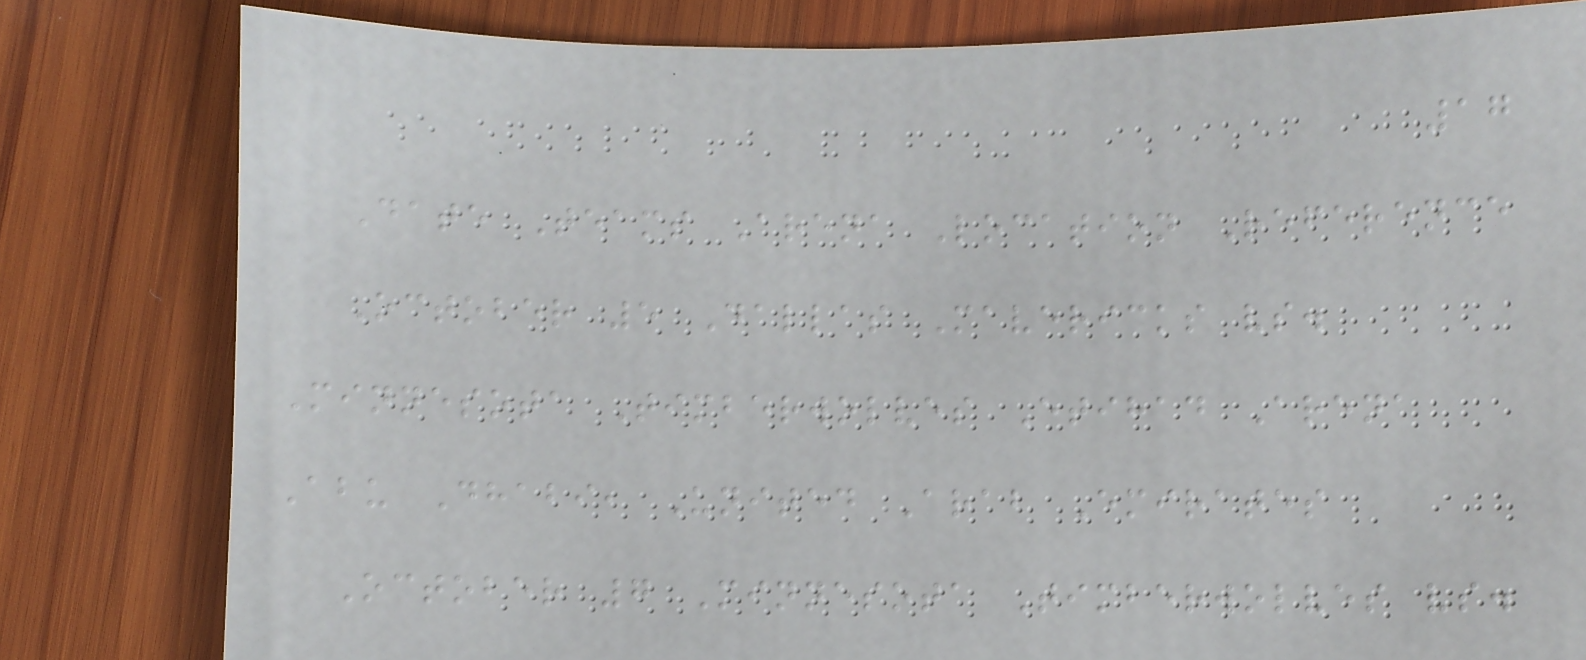17
Date Teams Arena Location Reference
October 5 Dallas Mavericks vs.
Minnesota Timberwolves Etihad Arena
Abu Dhabi, United Arab Emirates
October 7 Minnesota Timberwolves vs.
